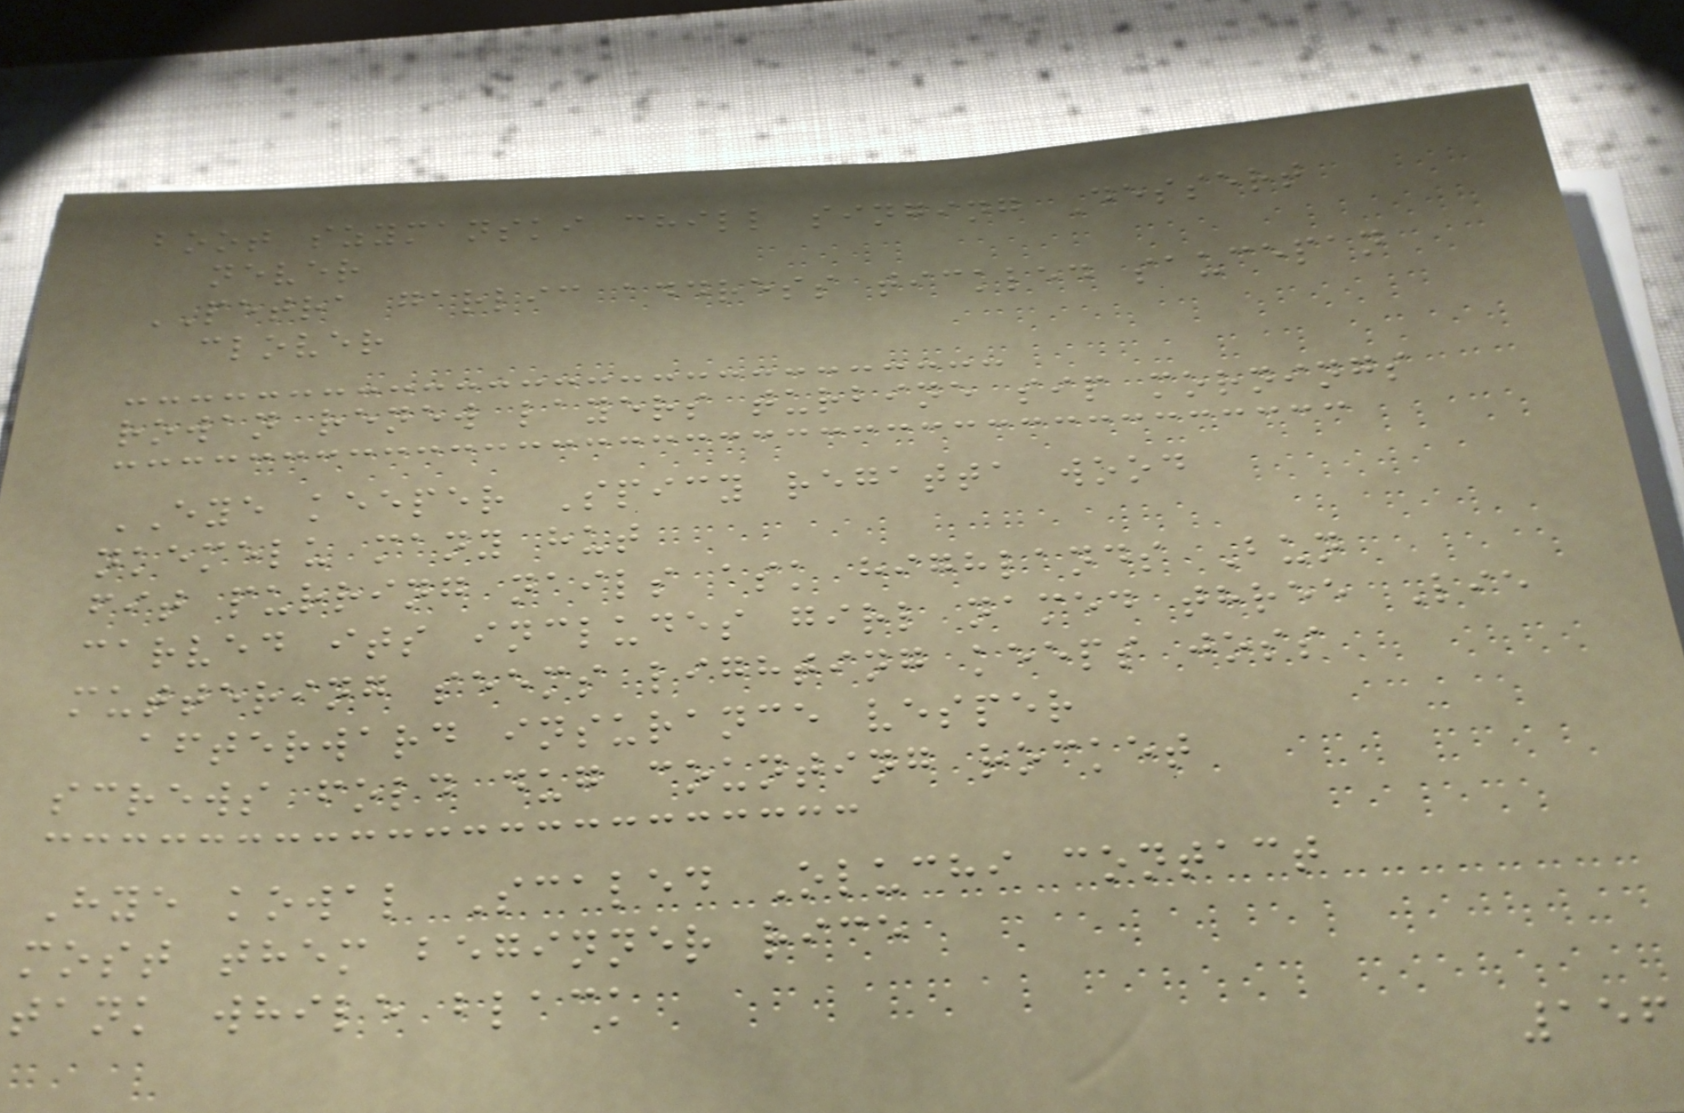boot szymanski chill singing Dessert
never
PETRA garlic address tickled saucepan
clover
rowan renew layers turbine sip mornings
EYE keeper Spicy regatta wood
nkemelu many hut
fit purring nails ask highlands Bun
carved its includes girl named three Lie
muttering seems lighting keeps joss
afterward insurance vesper
screws fold dug counting rocket
Hye kowal Scaled Oluchi contact
most them beginner rice
tank while black
156
